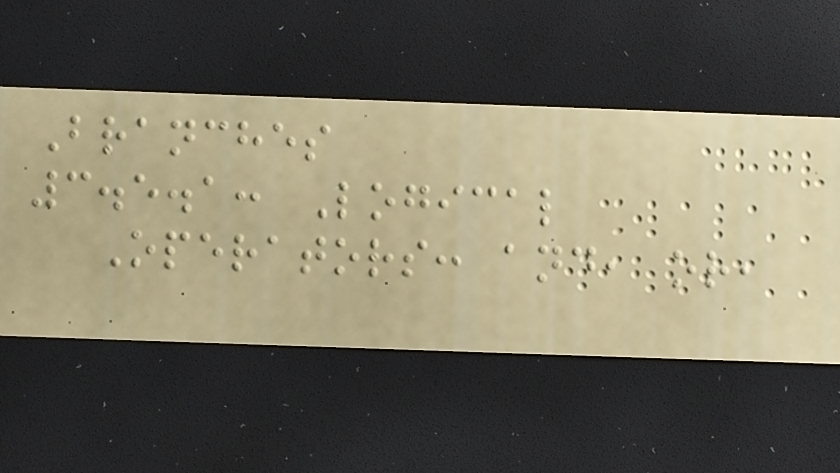Branches
3.5.1: Logical
Operators: and, or,
